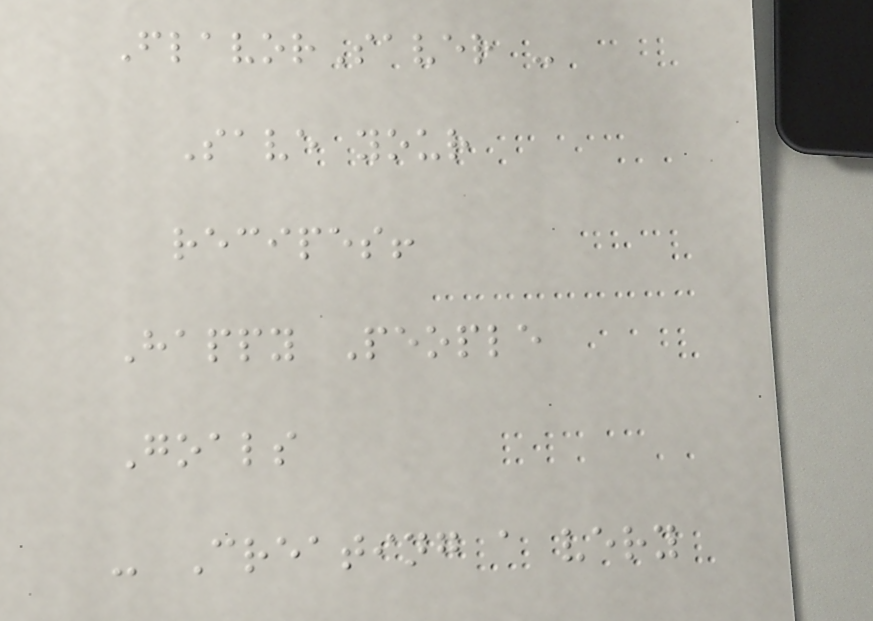FlavorSaver -
Save your
recipes!
Happy People
Goals
- Creating a very
